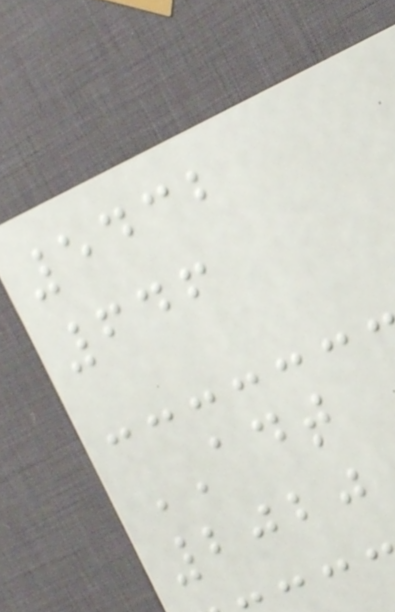5432
646
ADT
2020
